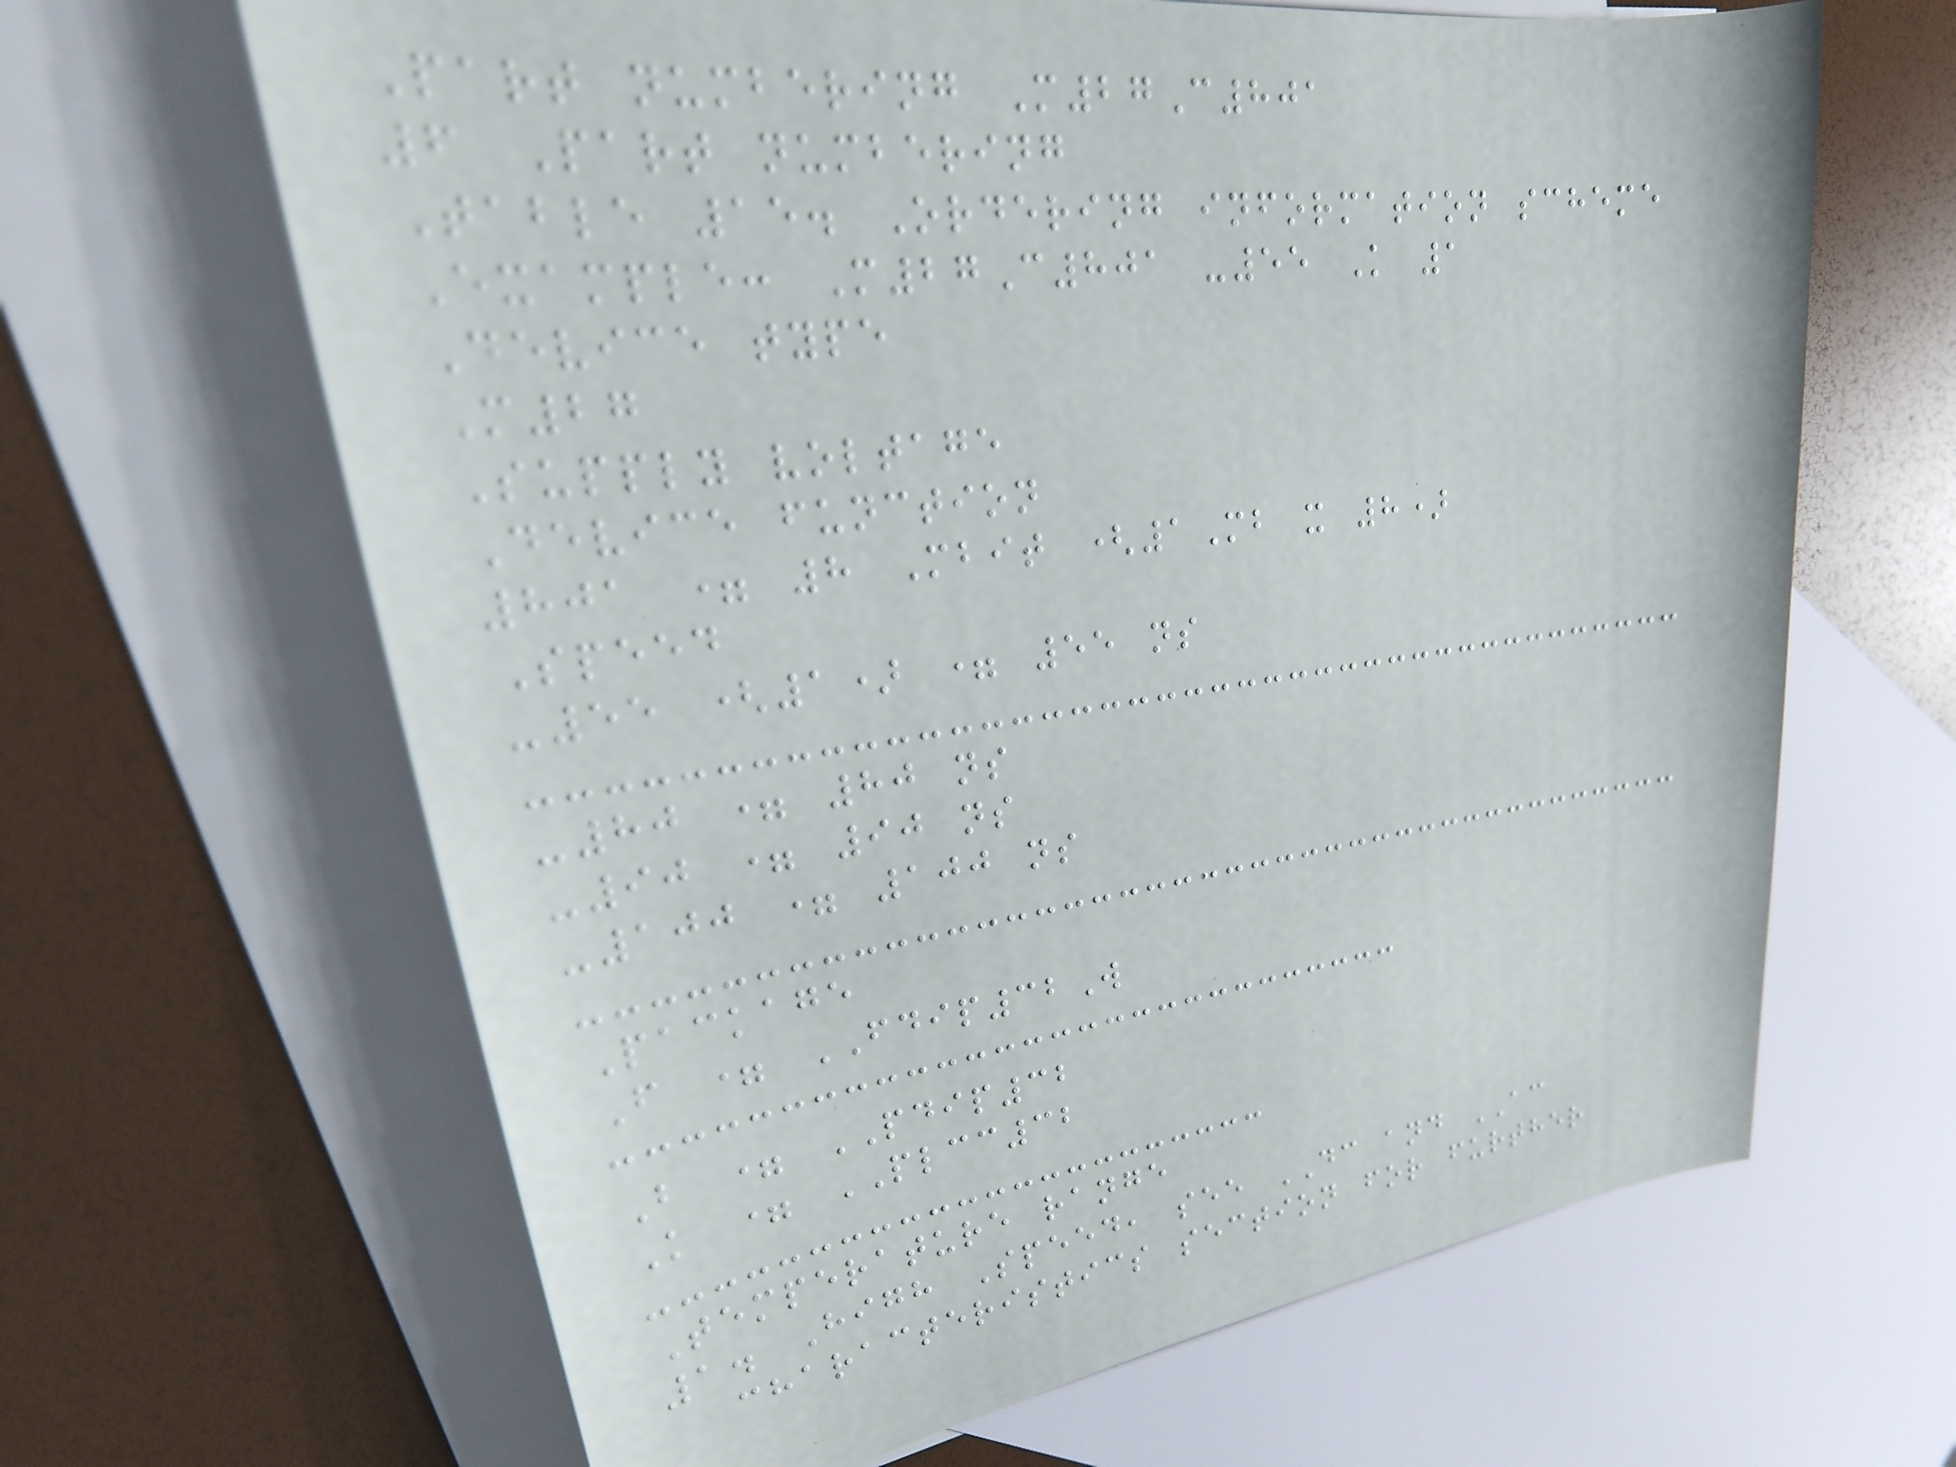Part numbering M27C801
6 Part numbering
Table 15. Ordering information scheme
Example: M27C801 -55 K 1
Device type
M27
Supply voltage
Device function
801 = 8 Mbit (1Mb x 8)
Speed
-55 (1) = 55 ns
-80 = 80 ns
-90 = 90 ns
-100 = 100 ns
Package
F = FDIP32W
B = PDIP32
K = PLCC32
Temperature range
1. High Speed, see DC and AC
characteristics section for further
